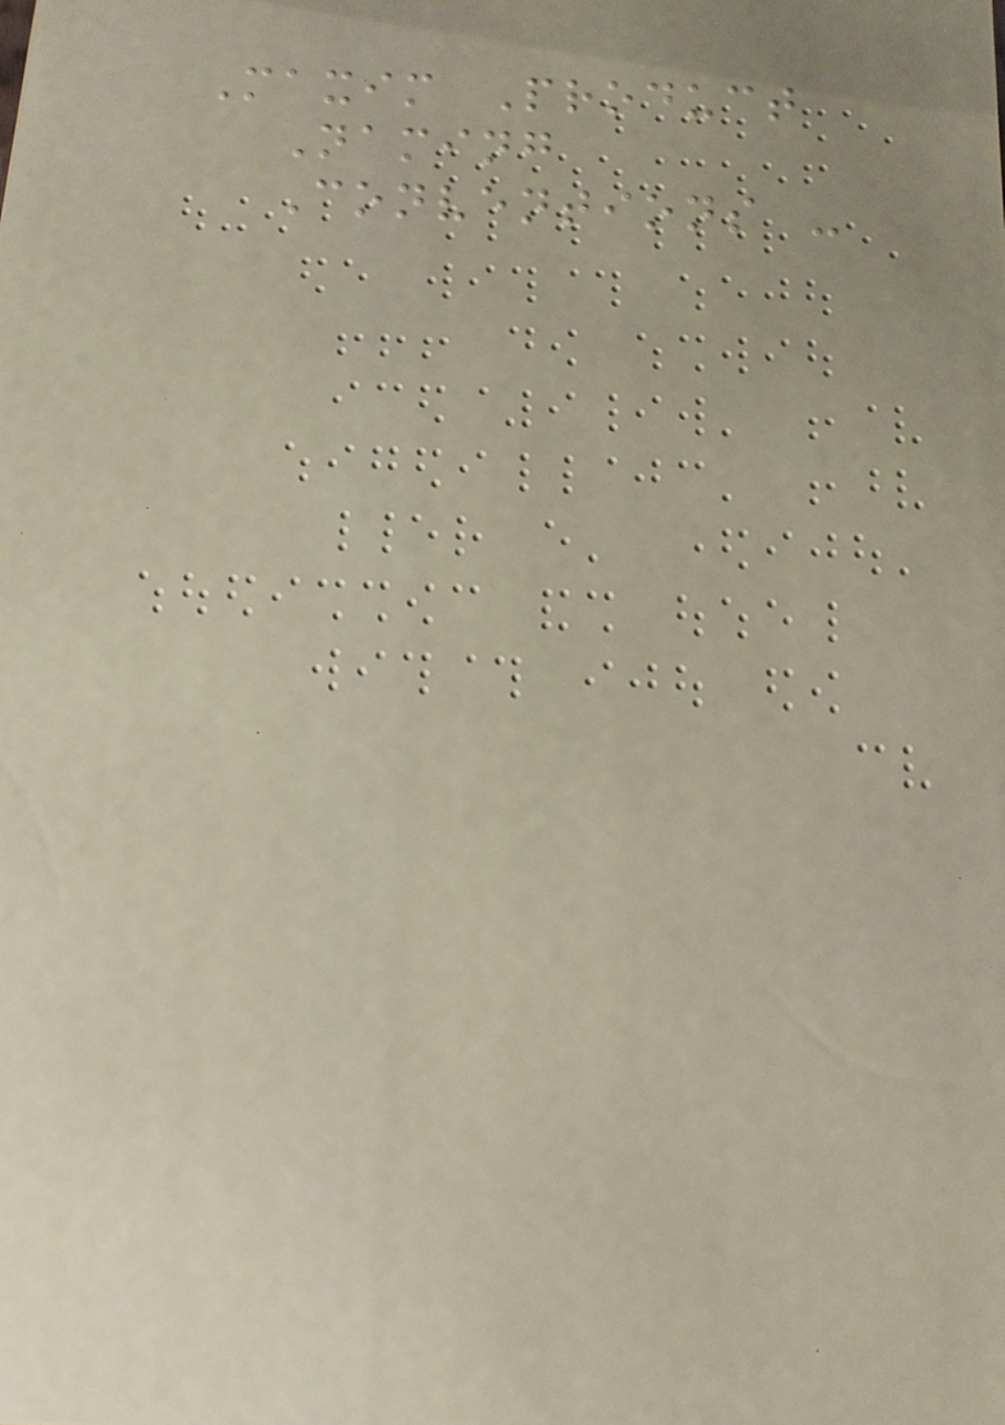Maxim Product
Naming
Conventions -
